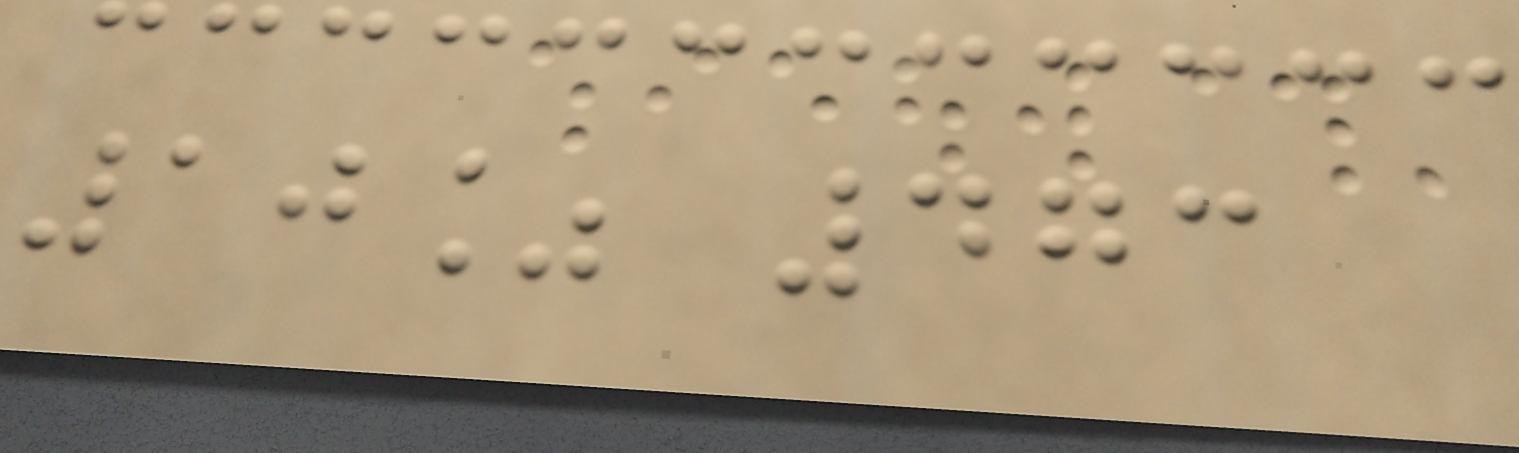10% 473
